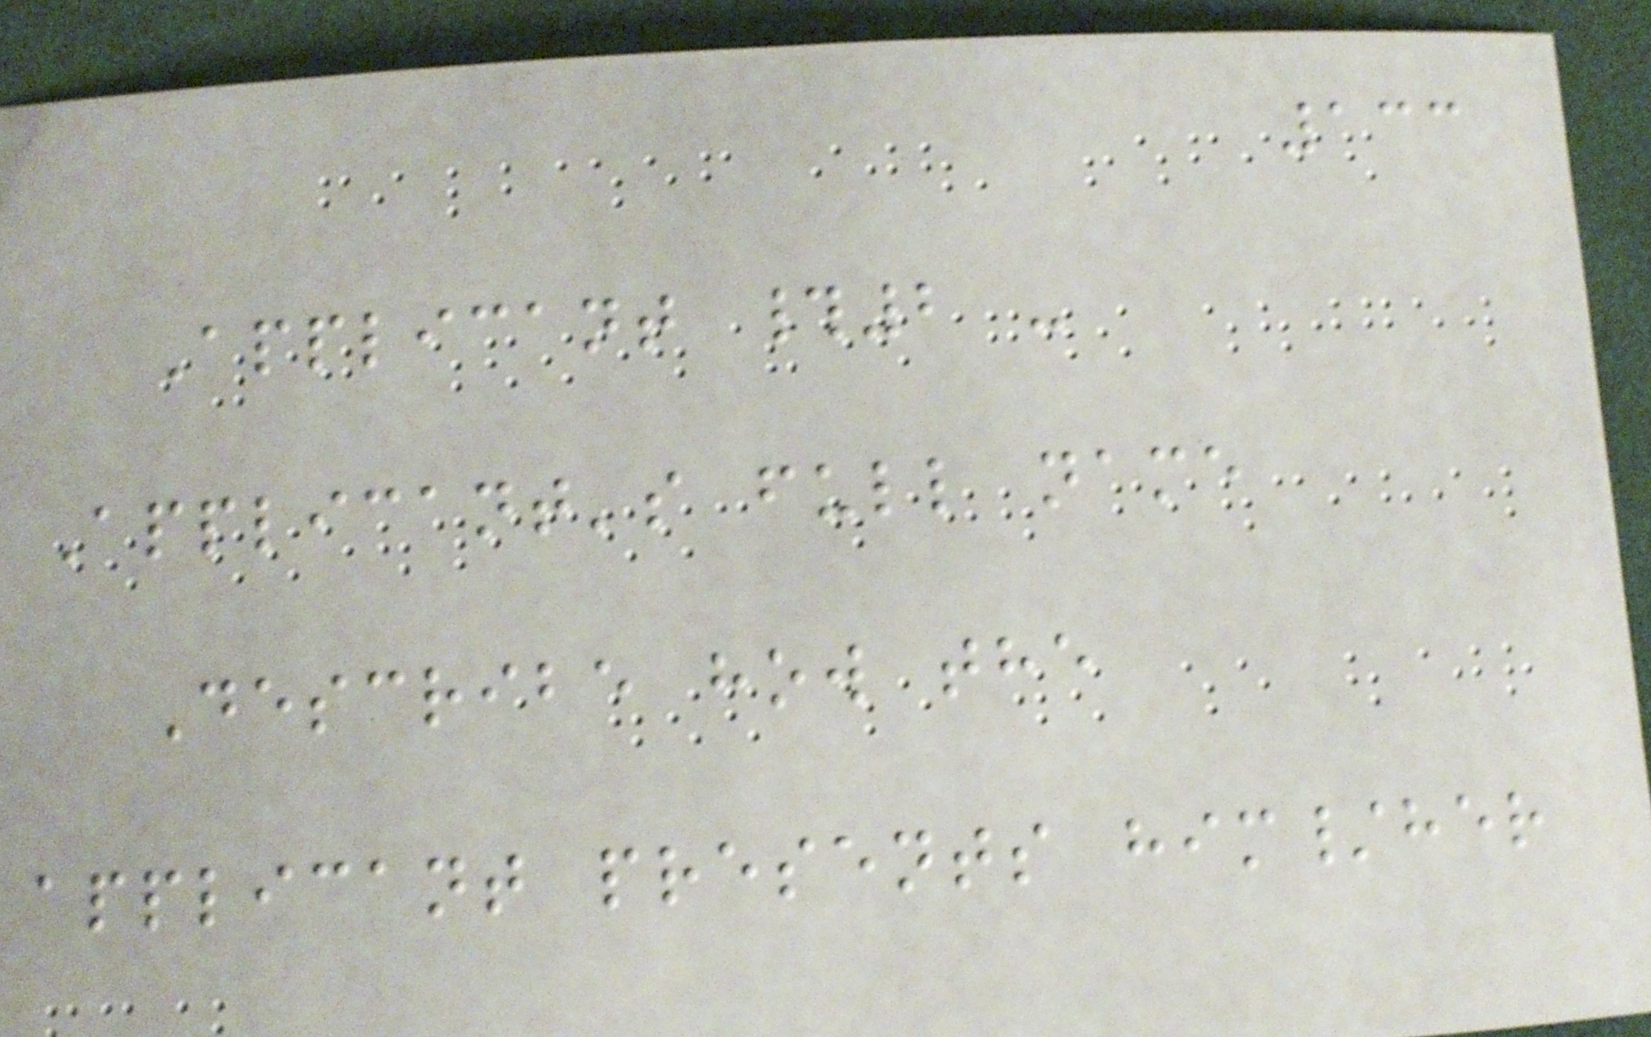133
Applicant #2 -
Applicant's full name
Describe how the
applicant presents him/her
